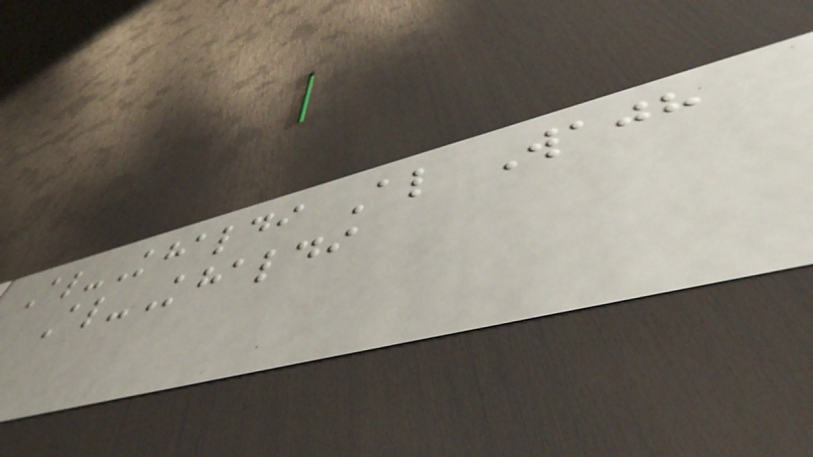Al-Khaldi Al Wajh
Al-Khaldi
